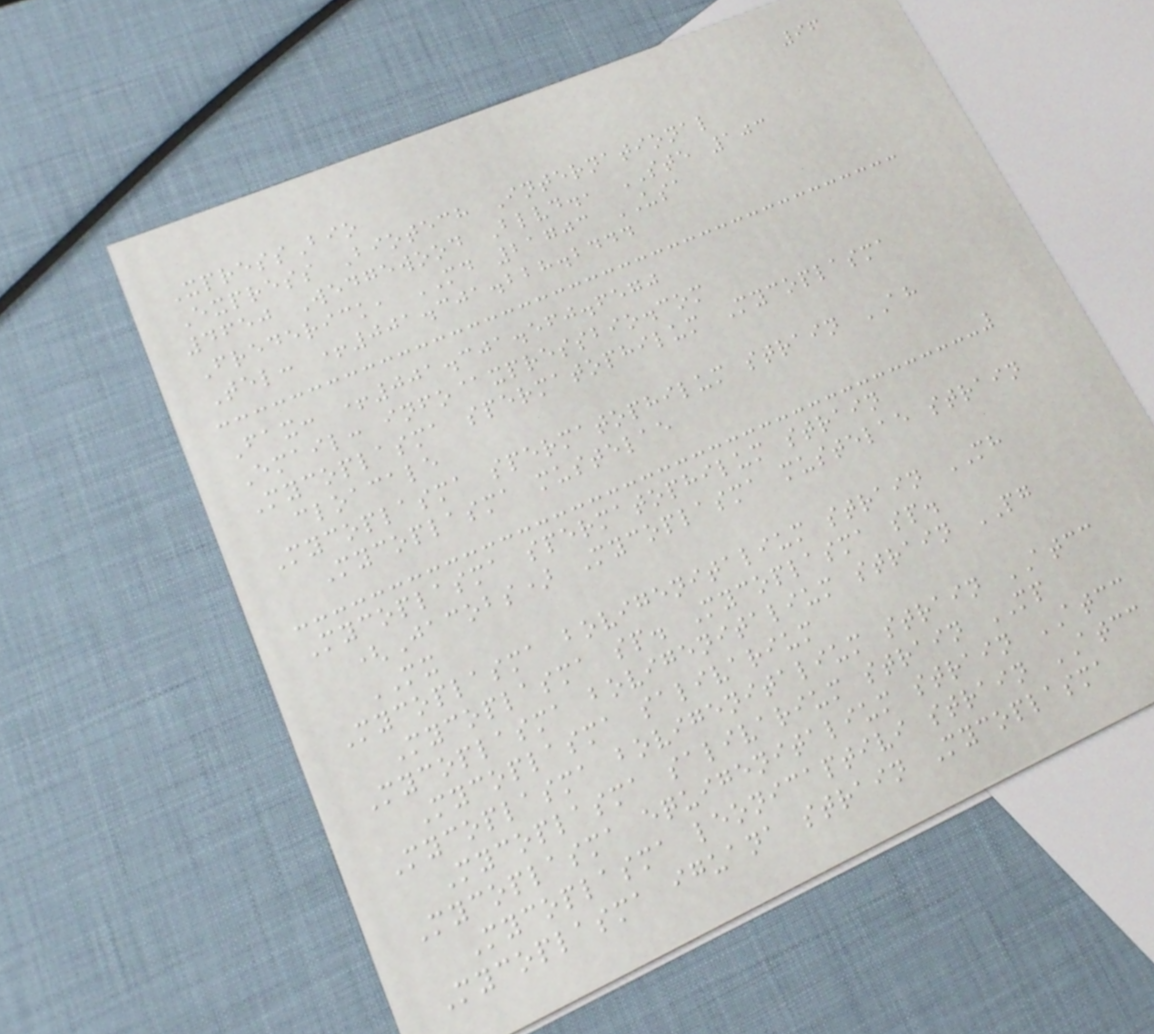96
XpressBio
Express Biotech International
4650 Wedgewood Blvd., STE 103
Frederick, MD 21703 USA
Tel: +001.301.228.2444
Fax: +001.301.560.6570
Email: info@xpressbio.com
Mycoplasma spermatophilum Mycoplasma
cloacale
Mycoplasma spermatophilum strain AH
Mycoplasma mustelae
Mycoplasma spermatophilum strain
(Jacobs) Mycoplasma mustelae strain
MX
Mycoplasma bovigenitalium strain MH
Mycoplasma sp. Mycoplasma sp.
Mycoplasma bovigenitalium strain PG
Mycoplasma salivarium
Mycoplasma bovigenitalium strain ATCC
Mycoplasma salivarium strain MP
Mycoplasma equigenitalium strain ATCC
Mycoplasma leonicaptivi strain ATCC
Mycoplasma iguana strain Mycoplasma
